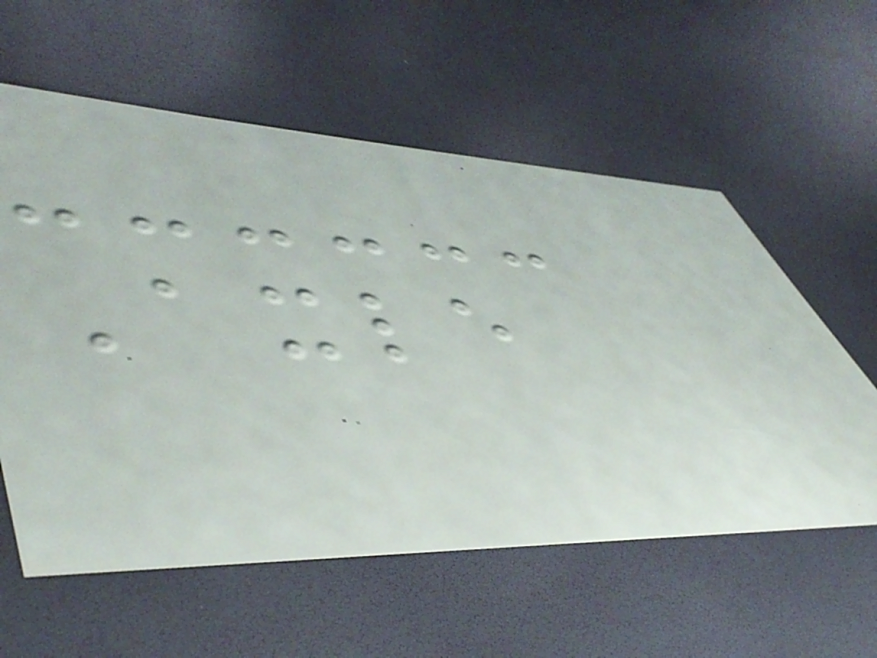Axle
